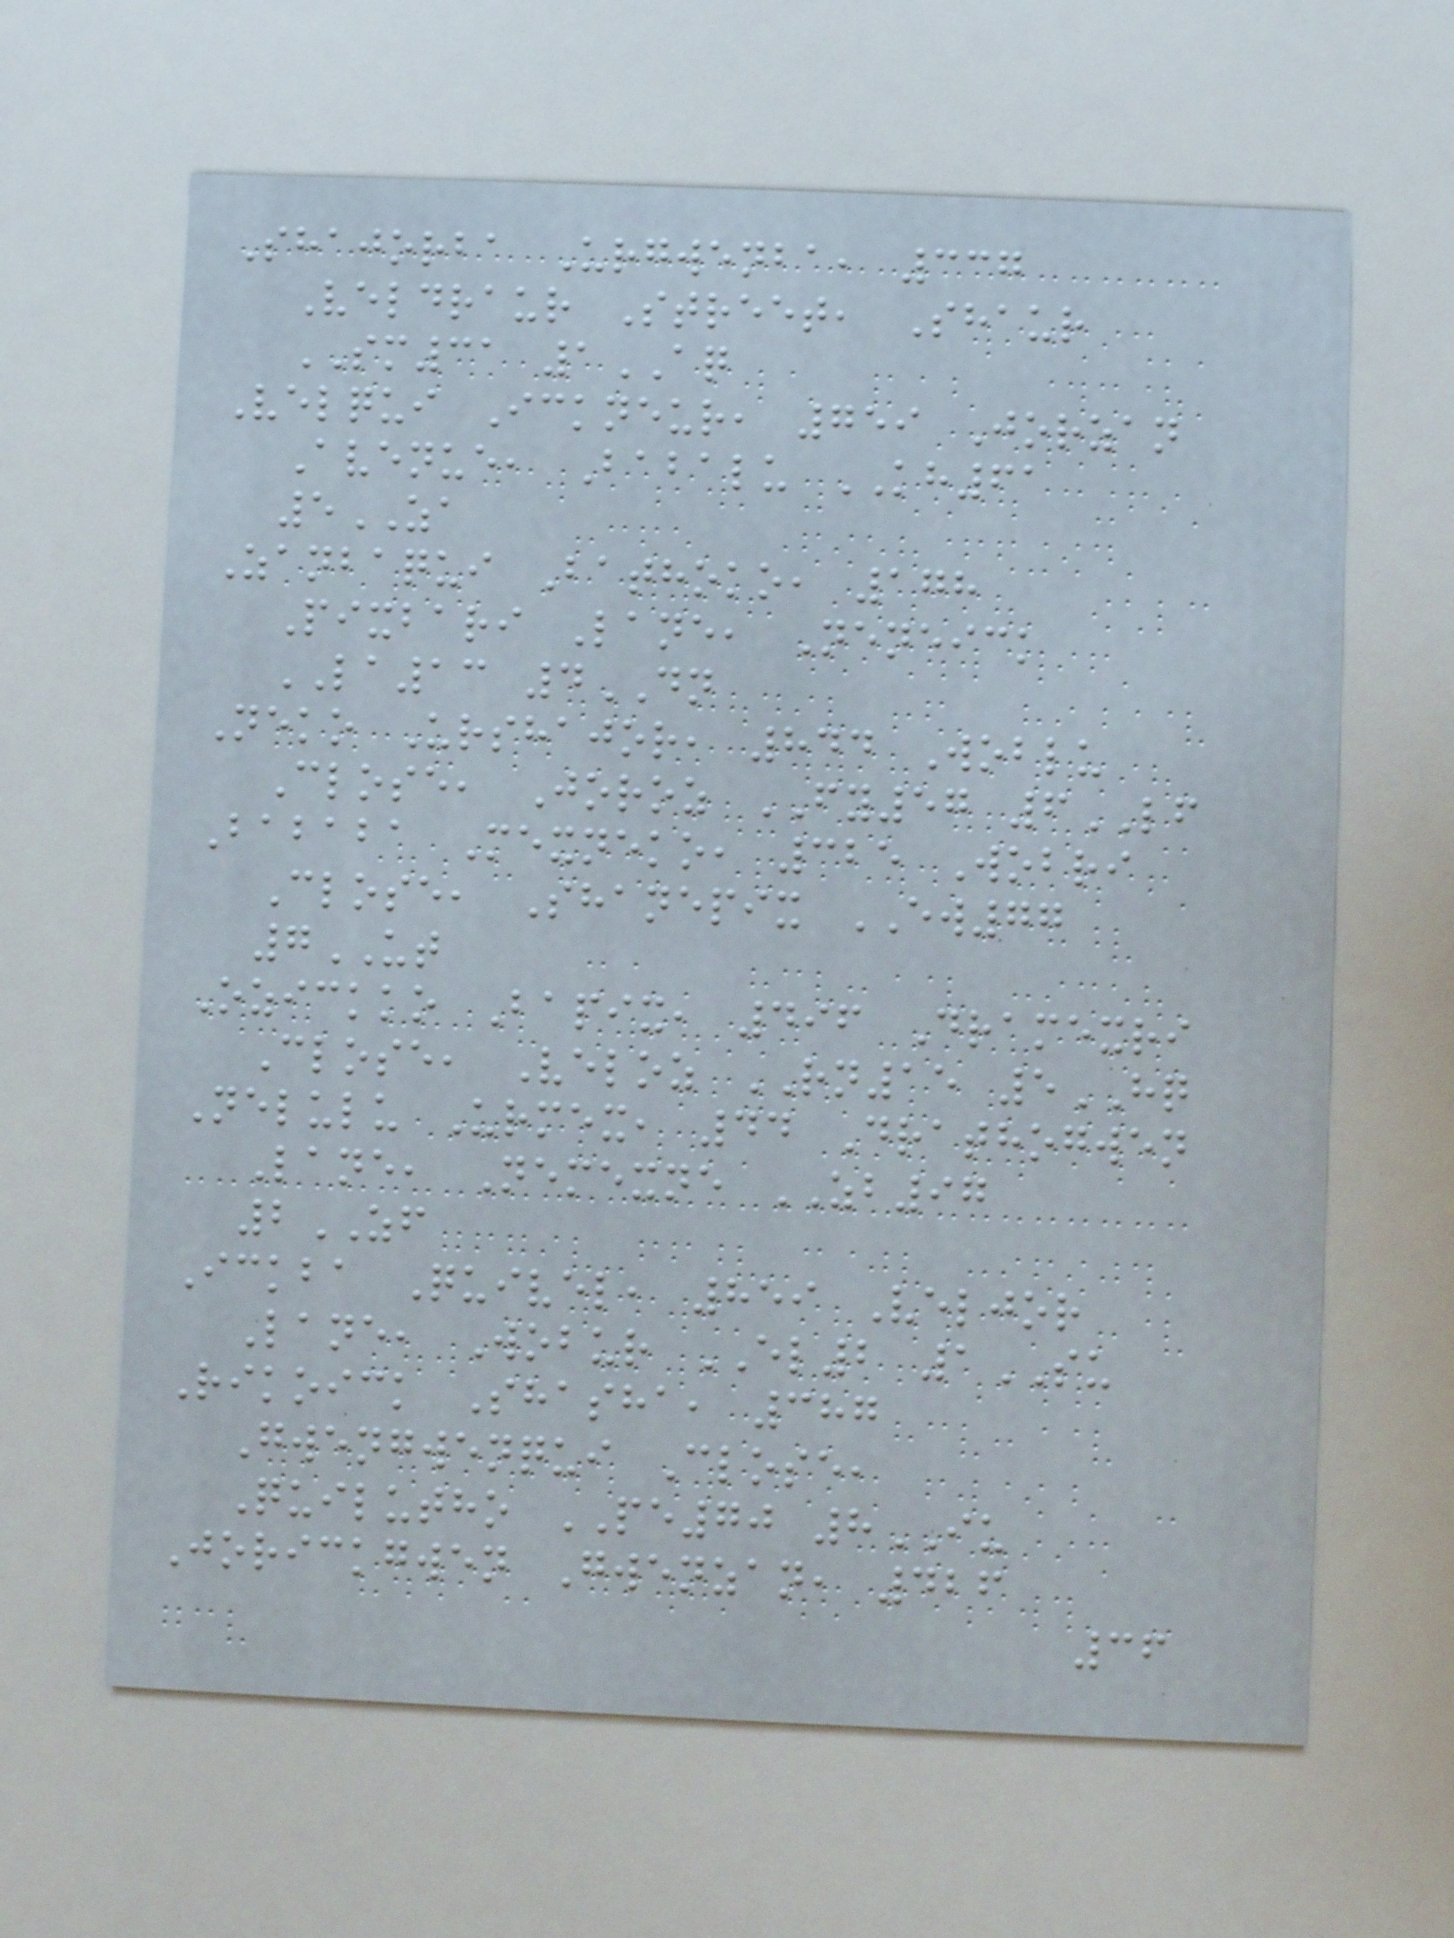Shajorba Urgwenba, 337
Veldraur Street, Shaur
SM31 1AQ
Velqui Ickneur, 759 Jorzan
Avenue, Babalu KH61
5ZA
Zanbaqui Bathoko, 178
Pixbari Lane, Neneick
LA13 4DN
Neko Urshajor, 844 Woblu
Close, Joroz FY57 6LF
Bababa Mexneko, 325 Wobri
Close, Shanepix EW77
7UT
Ozickko Bapix, 496 Dramexri
Close, Veloz RN15 5HQ
Nelulu Urmex, 44 Drathogwen
Lane, Nemexne ZB97
2ZF
Ickba Quivel, 859 Veljor
Lane, Wobur EL2 1SU
Rikoick Shasha, 387
Gwengwenqui Close,
Quilutho PE70 8IU
Jorickgwen Gwenzan, 426
36
